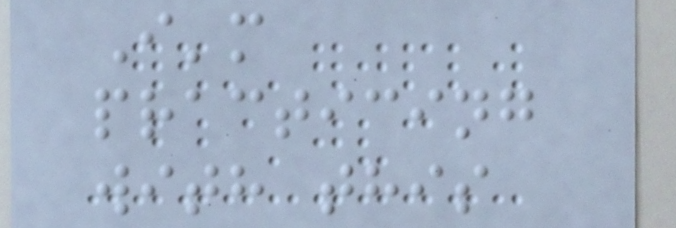I'm
practicing
with this
